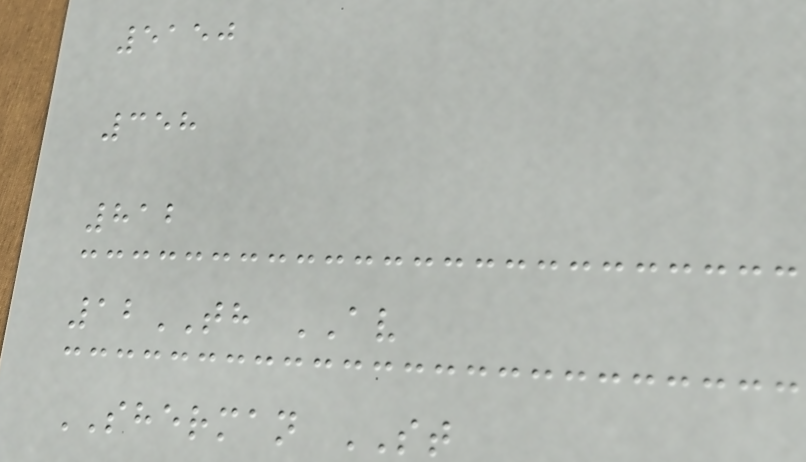5150
358
812
12TH AV
SHERMAN ST
